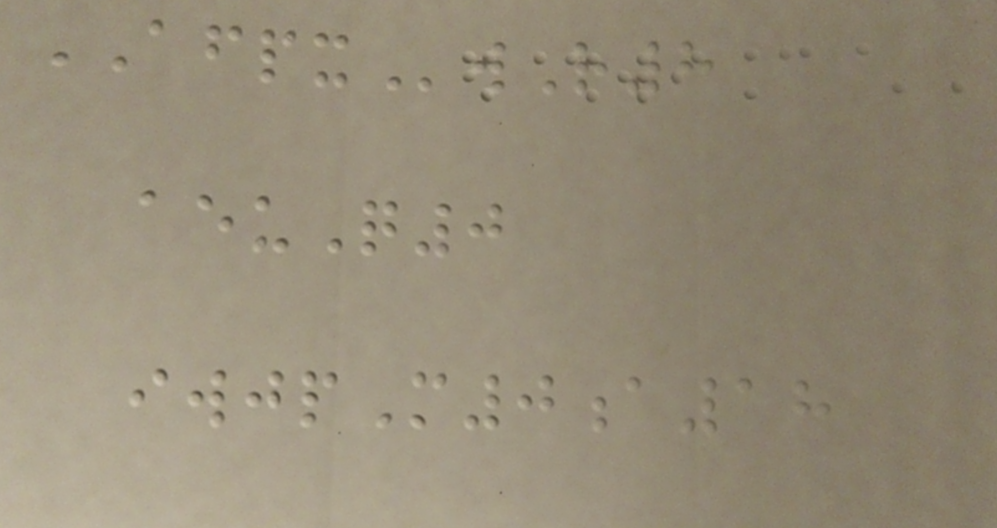AFPXwR8
aeuQ0
iwjpM0a18
